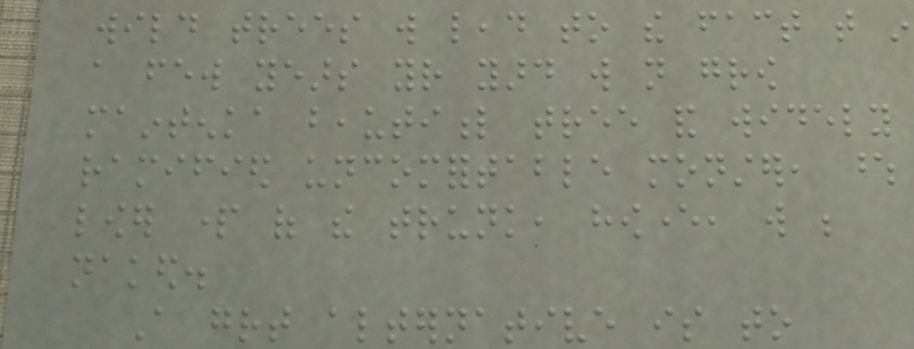wild trees will lead to the fact that in
a few years your yard will not grow
maintenka beautiful tree and widely
ramified uncomfortable monster, whose
lower part of the trunk, however, will be
naked.
A great alternative is to
